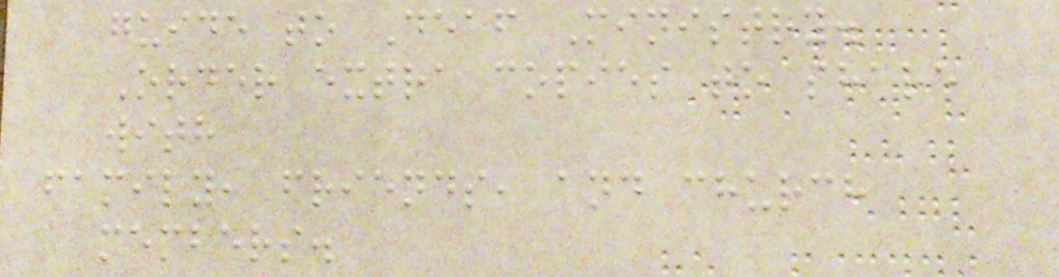guide to Deaf Ministry.
Order extra copies to share
with
family, friends, and church
members.
